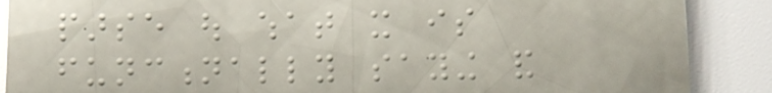parse out what it is
functionally saying and
